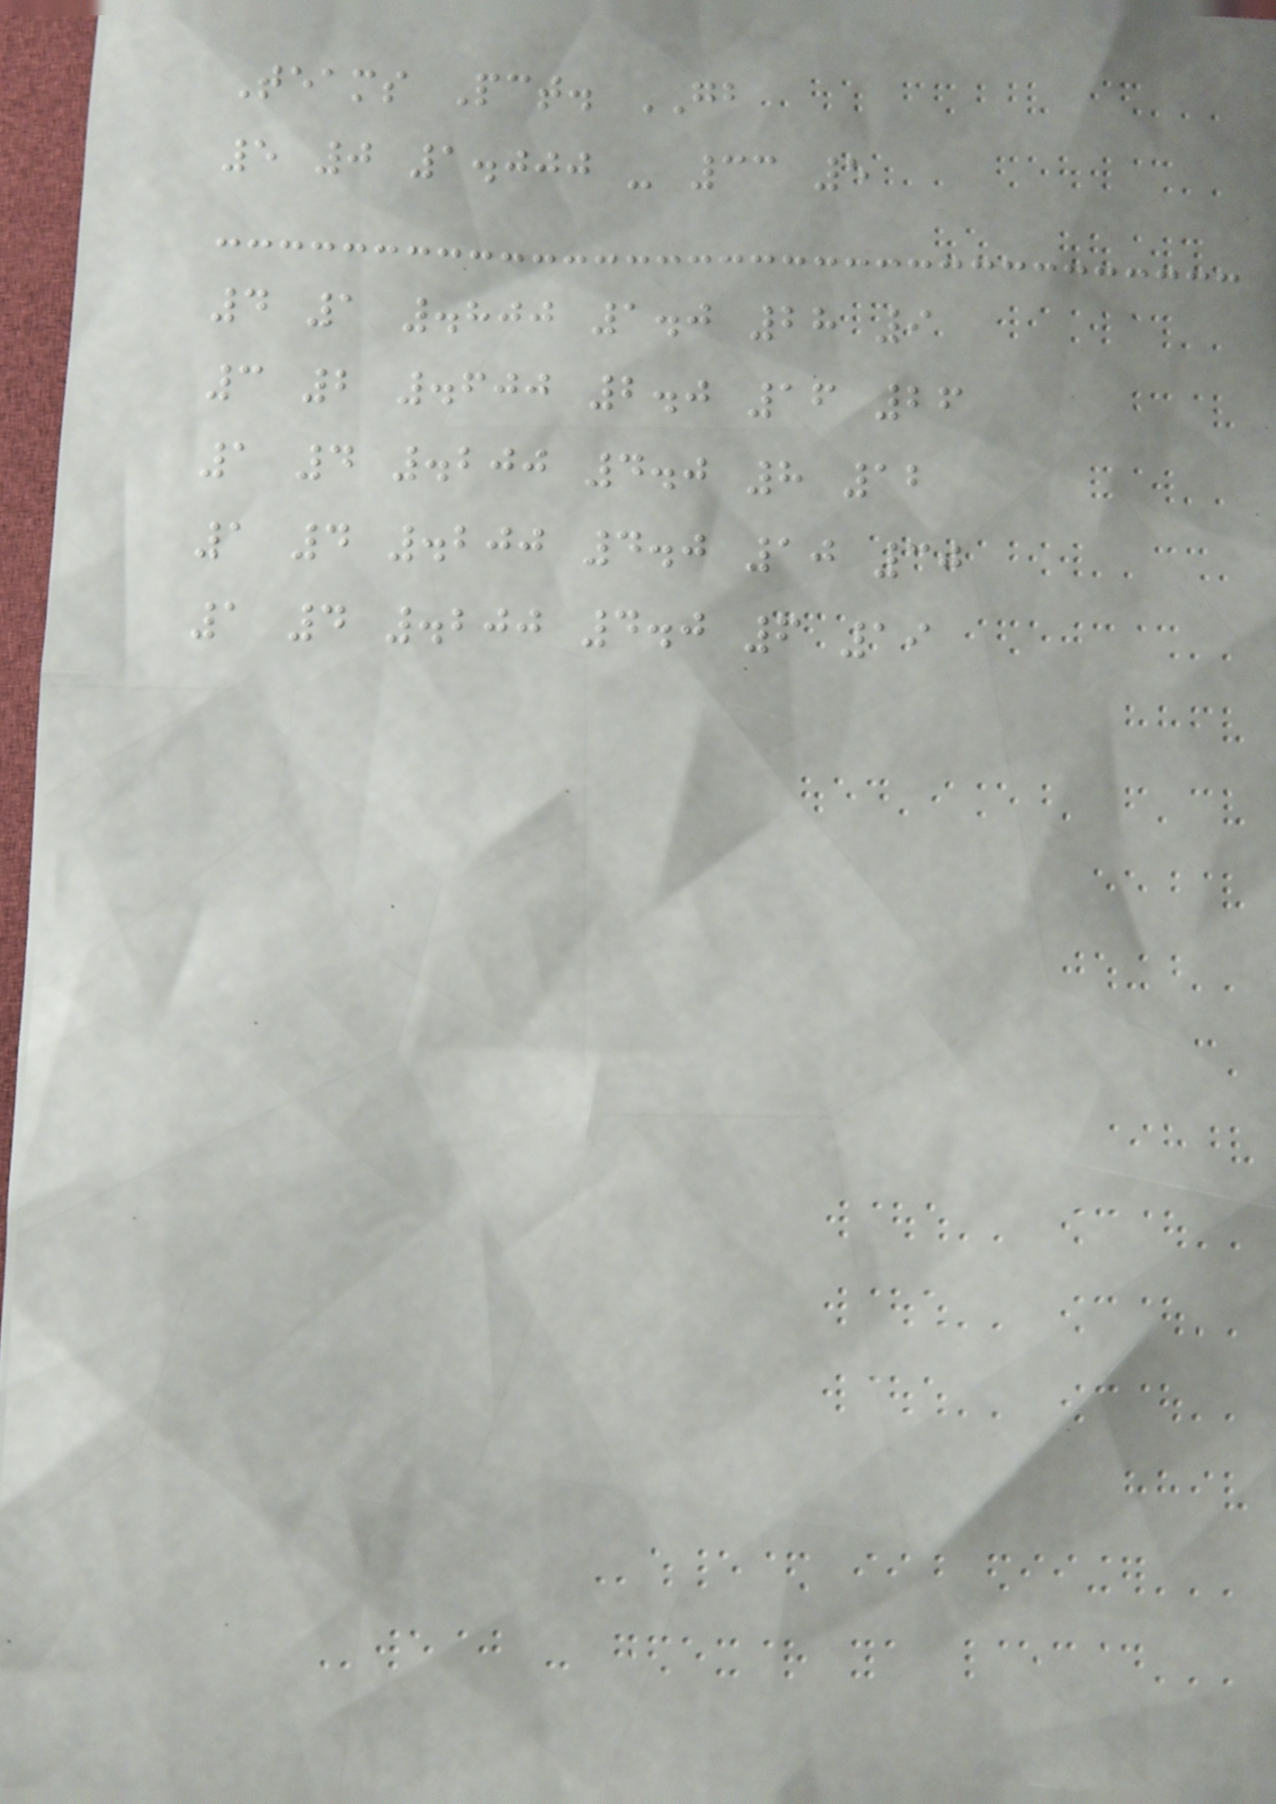Teams Pct. GB
5 0 1.000 - 33 5
4 1 .800 1.0 28 9
3 2 .600 2.0 16 26
1 4 .200 4.0 8 12
1 4 .200 4.0 10 30
1 4 .200 4.0 6 19
